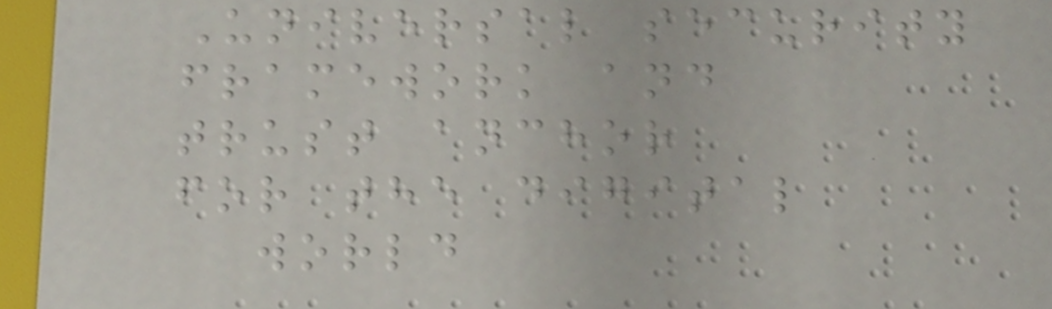Universal security
framework and
trust anchor
for the digital
world
